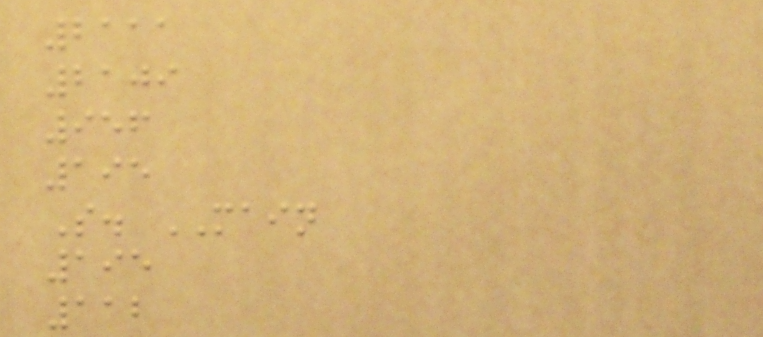2111
2109
956
195
S. MAIN
195
112
